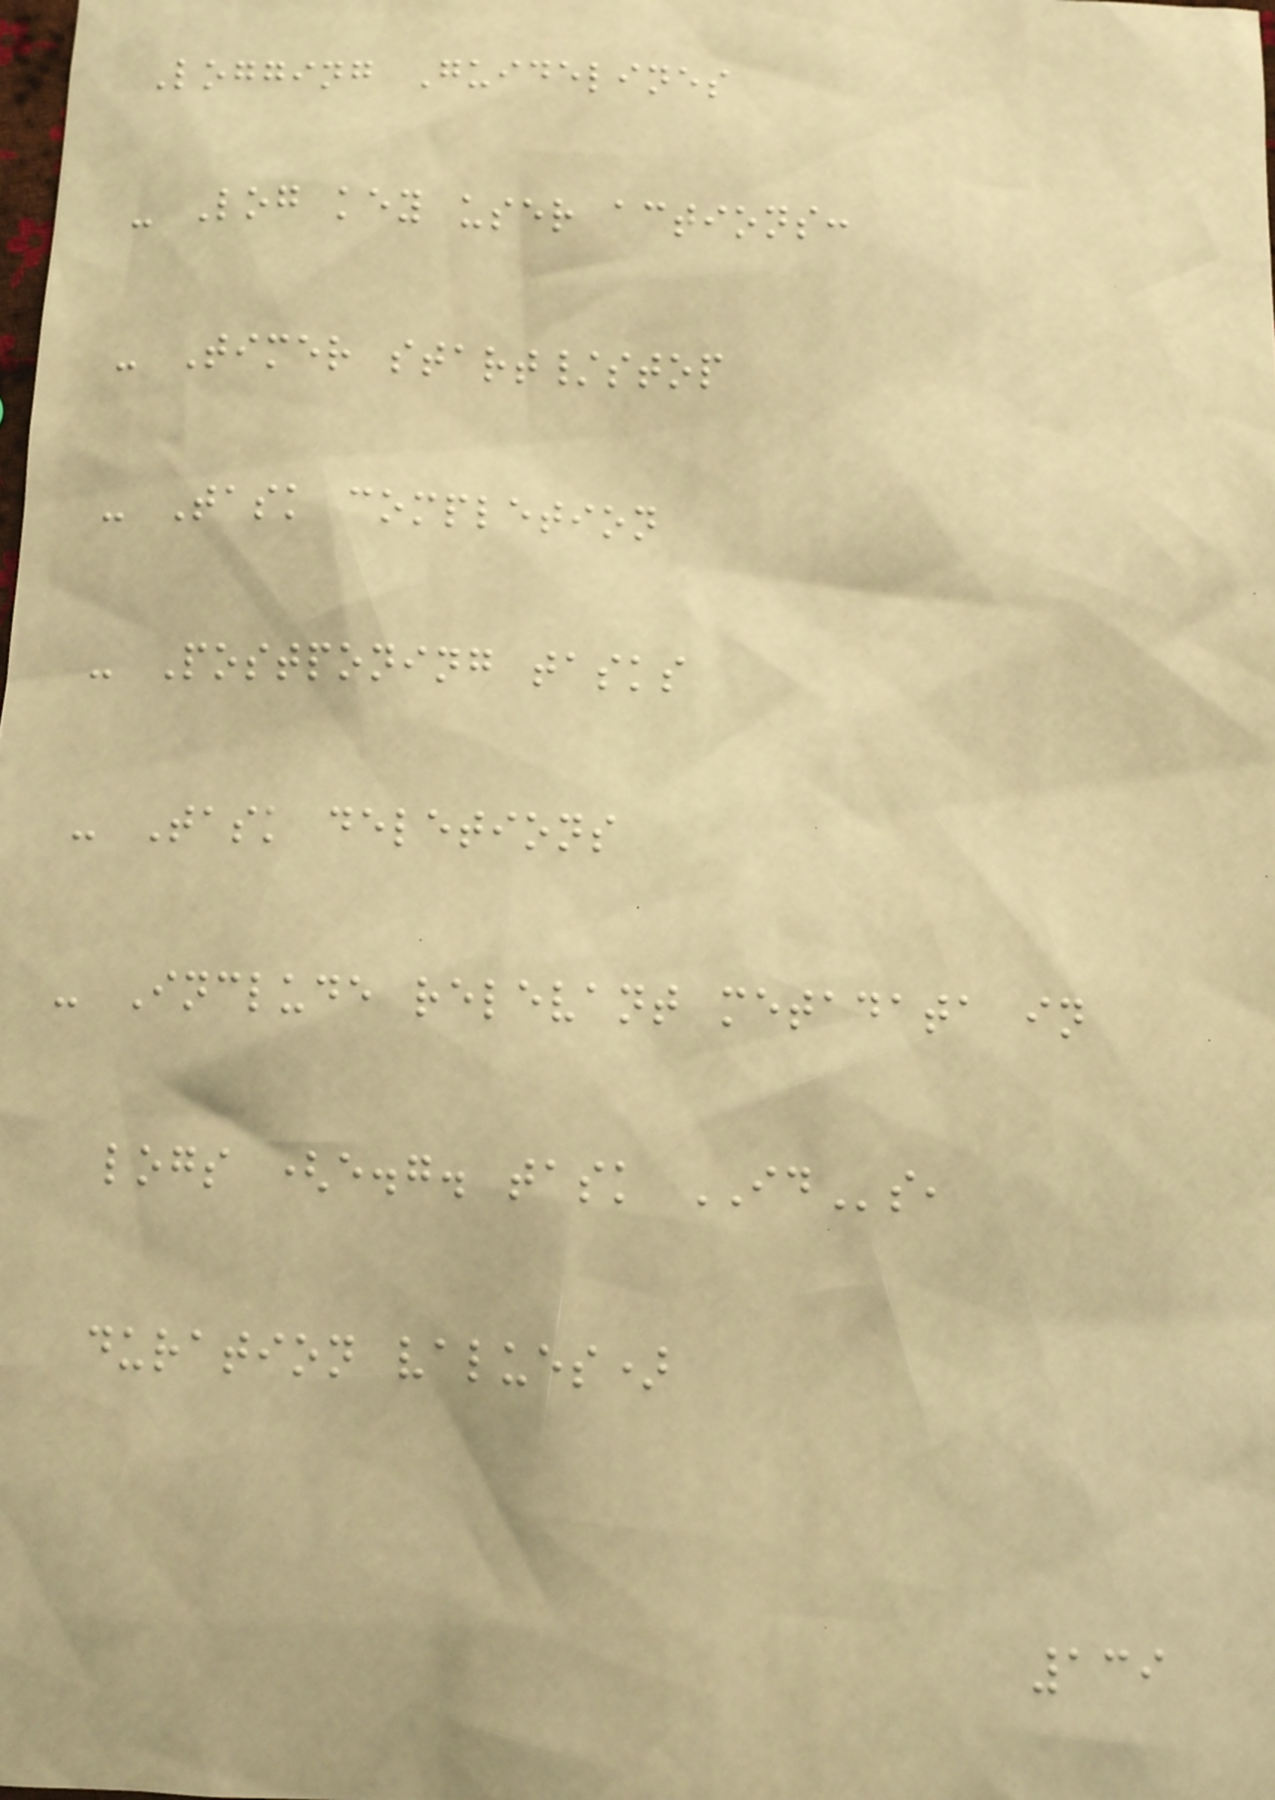Logging Guidelines
- Log key user actions:
- Timer start/stop
- Task completion
- Postponing tasks
- Task deletions
- Include relevant metadata in
logs (e.g. task IDs,
duration values)
139
